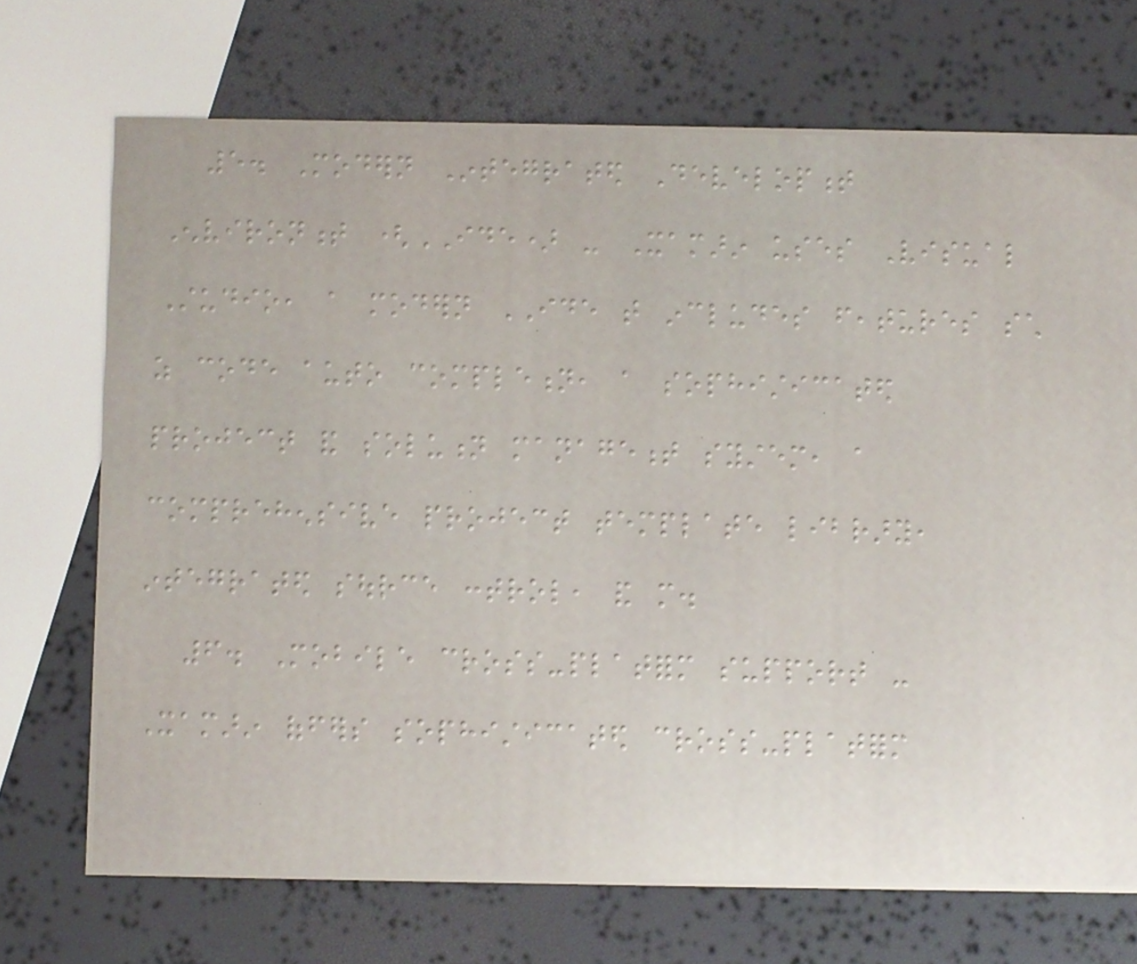5. Modern Integrated Development
Environment (IDE) - Xamarin uses Visual
Studio, a modern IDE that includes features such
as code auto completion, a sophisticated
project and solution management system, a
comprehensive project template library,
integrated source control, and more.
6. Mobile cross-platform support -
Xamarin offers sophisticated cross-platform
